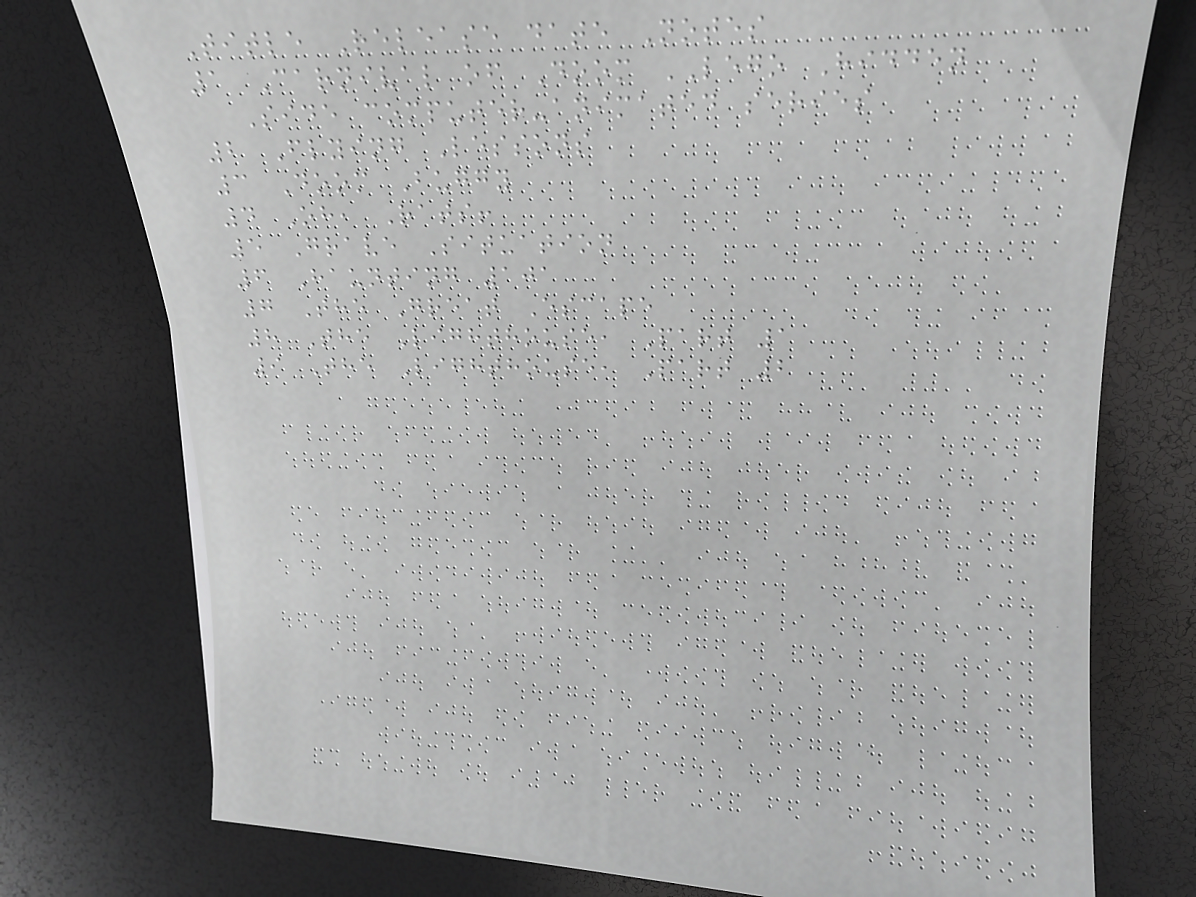Title Release date Notes
1 Carnival of Doom LEGO Hidden
Side computer-animated series
2 Flying Lessons
3 Doom Buggy
4 Oh, Rats!
5 Grave Situation
6 Haunting 101
7 The Great Escape
8 The Lighthouse, Part 1
9 The Lighthouse, Part 2
